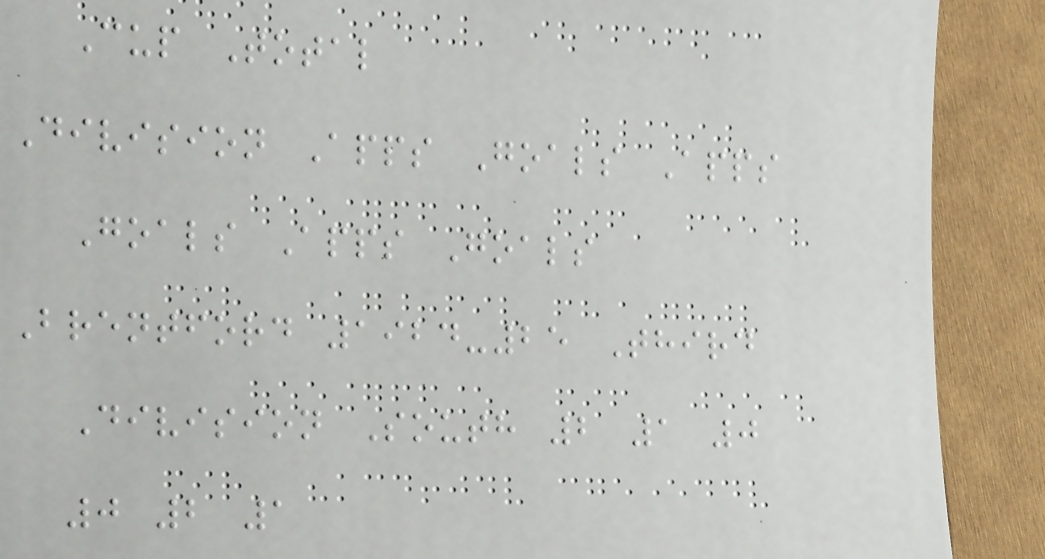Cup Total
Division Apps Goals Apps
Goals Apps Goals
Brentford 1924-25 Third
Division South 2 1 0
0 2 1
